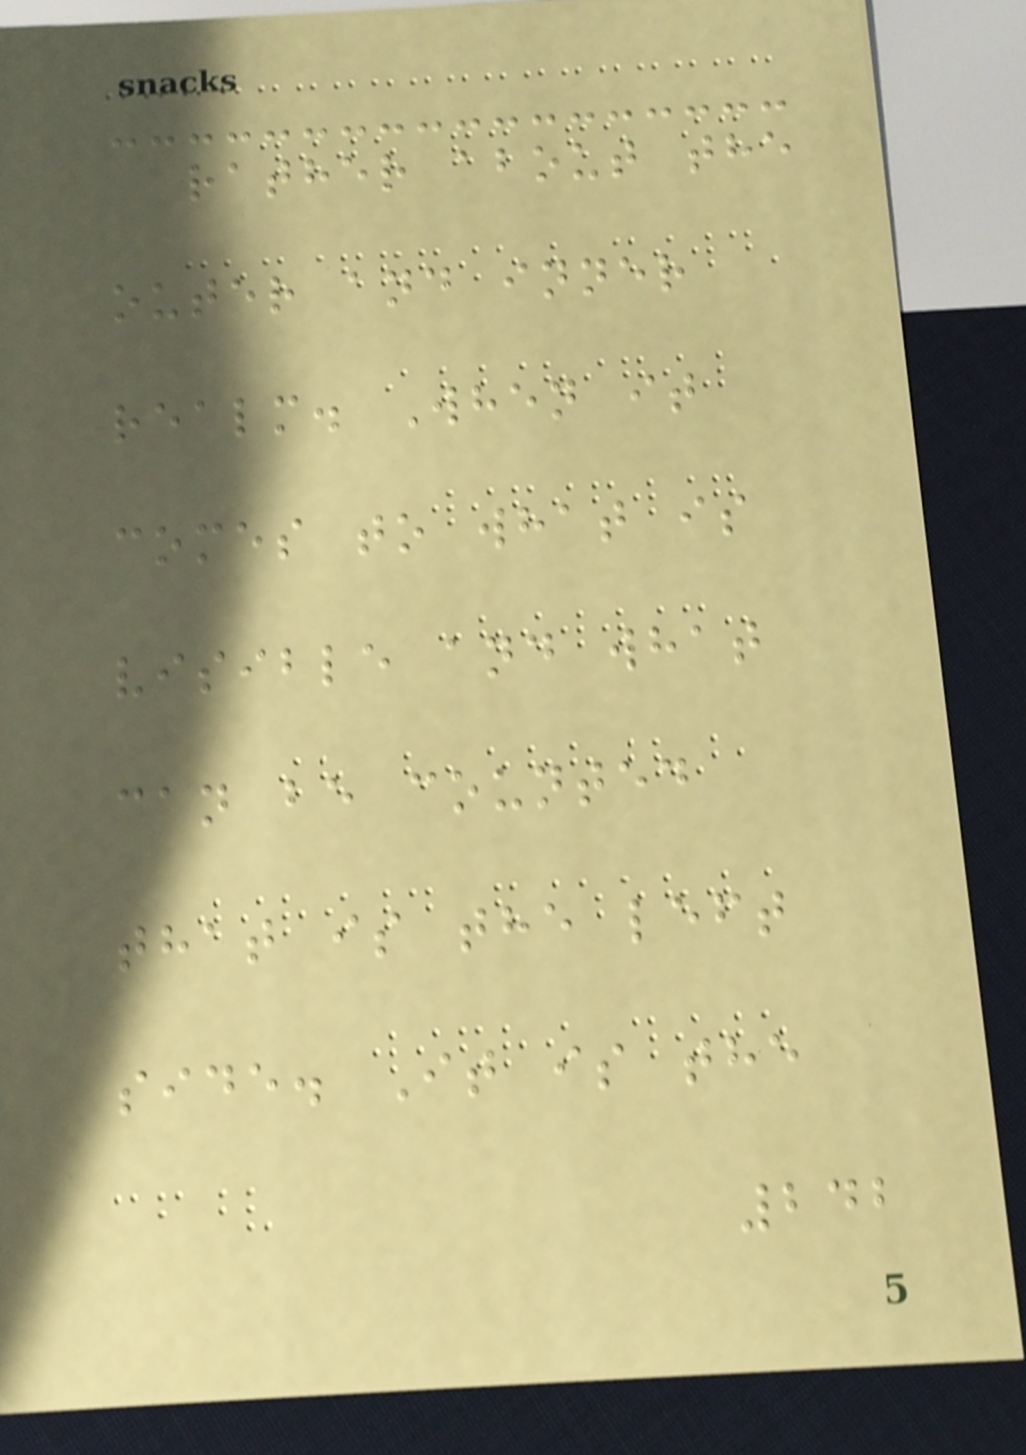rather about the
outer and inner
realm. When it
comes to what is
visible and what
can be counted
that is the left
side. It is the
242
